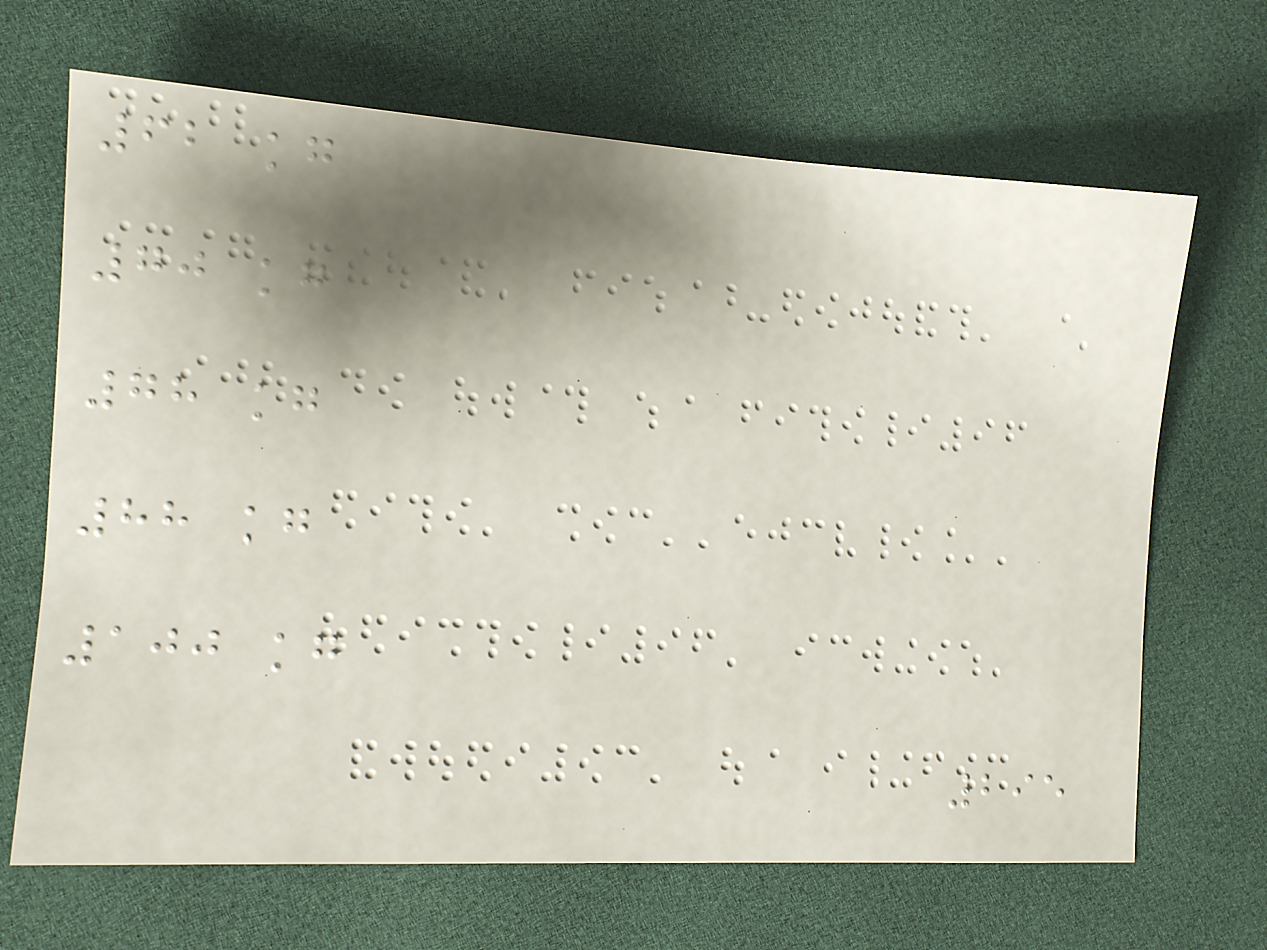62 kg
70 kg
78 kg
88 kg
100 kg
295
